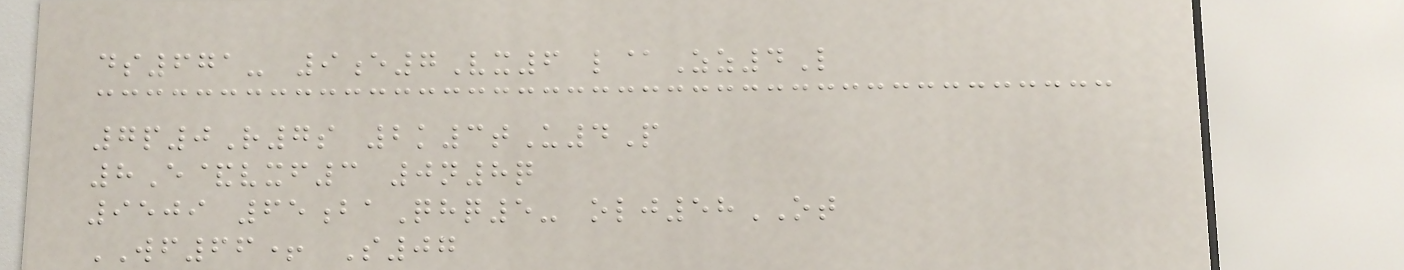ds671- 9e7Vx6 l@Zz4L
7p0R7s 2k3tU4P
8E&vxf3 0n8q
9509 65baQhq5- olj58OT
WF66+ S07
